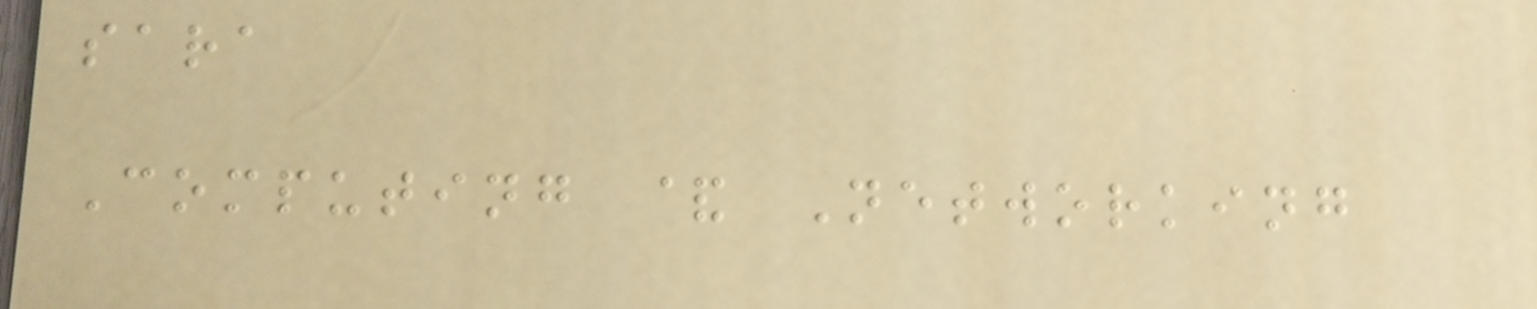sara
Computing & Networking
